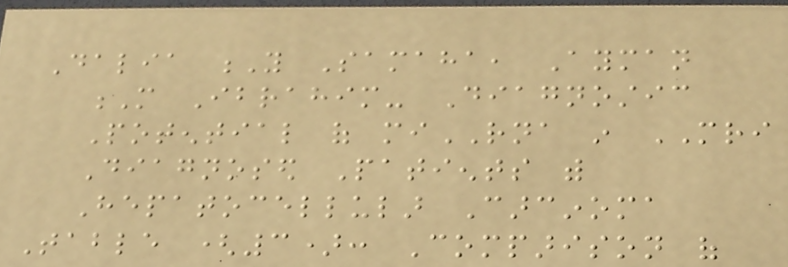Dalia Y Samaha, Ayman
M Ibrahim- Diagnostic
Potential of miRNA in MRI
Diagnosed Patients with
Hepatocellular Carcinoma
Table (3): Comparison of
